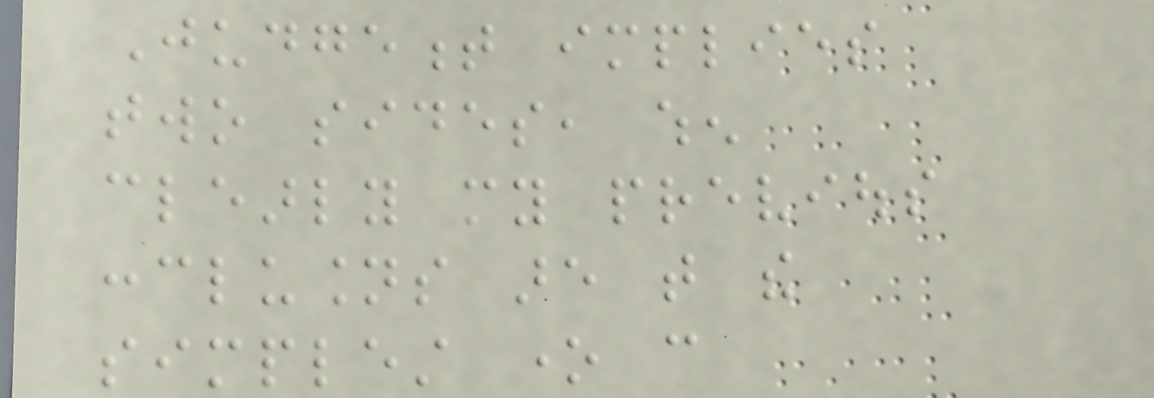Judgement implies
two sides, when
clearly my previous
conclusions are that the
simplest one can
